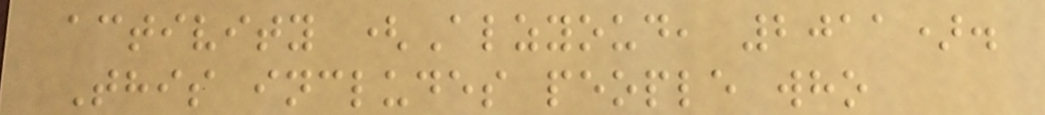activity (Alzyoud, 2011).
This includes people who
